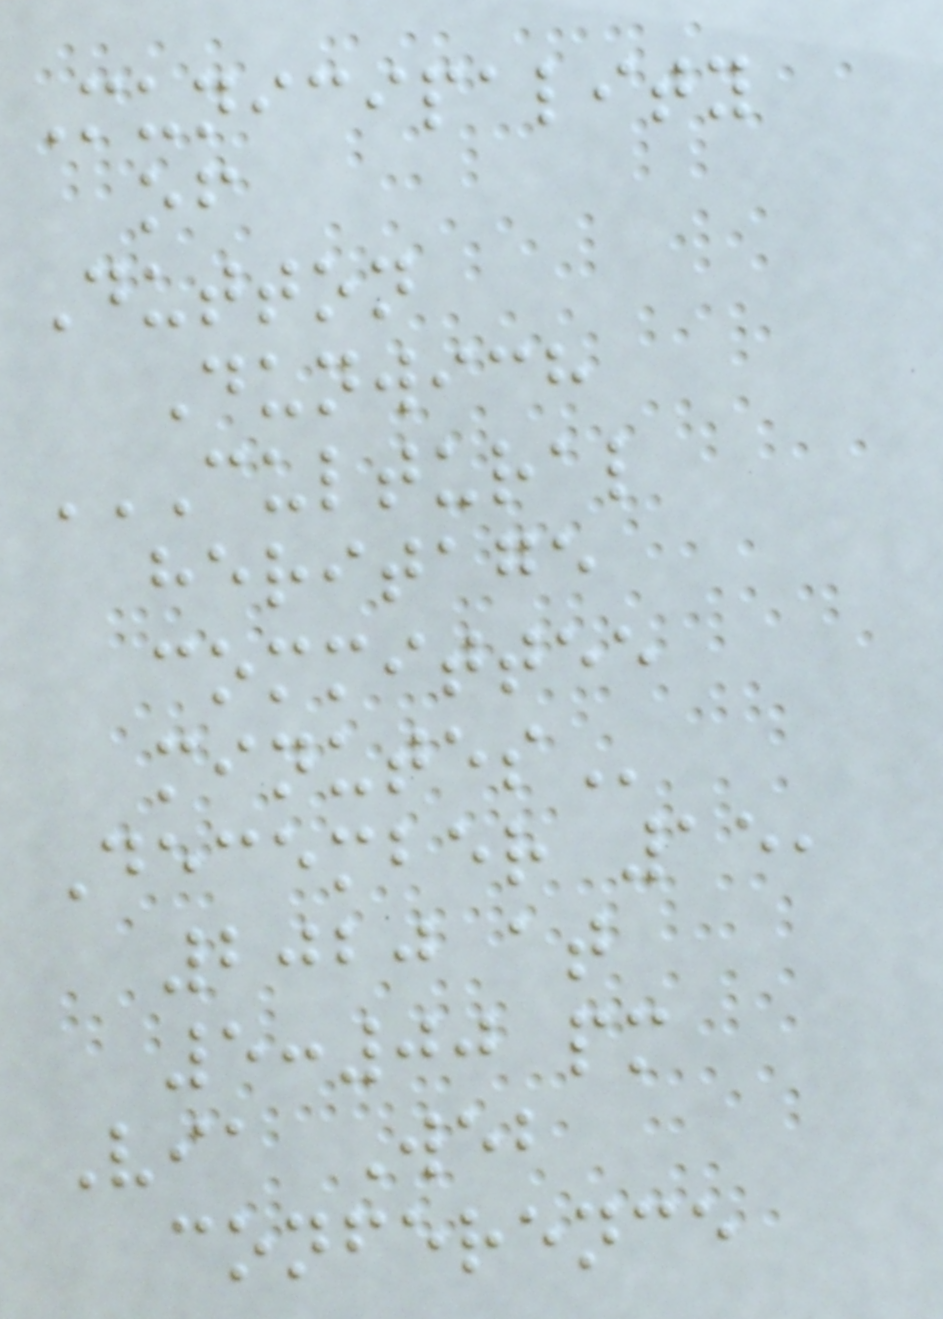Municipality
of
Dutton
Dunwich
CULTURAL
HERITAGE
COMMITTEE
MINUTES
December 15,
2020 at
5:00 pm
Via Web
conference
